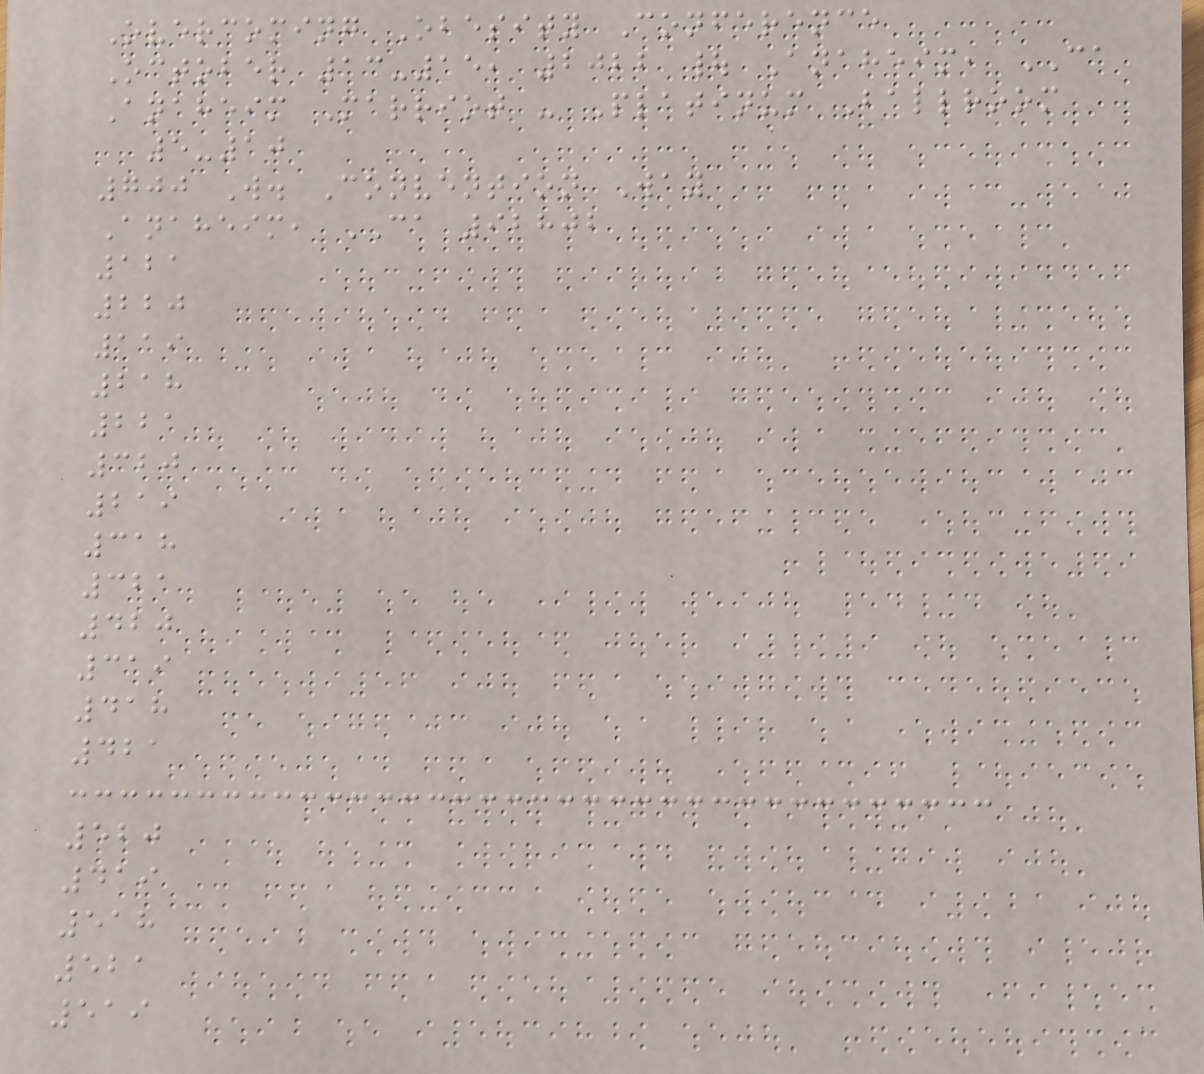Overcoming Obesity Conference
October 13-15, 2022 | Anaheim, CA
Anaheim Marriot - Platinum Ballroom
5-10
700 W. Convention Way
Anaheim, CA 92802
121
220
119
218
221
320
219
318
321
420
319
418
421
520
419
518
521
519
